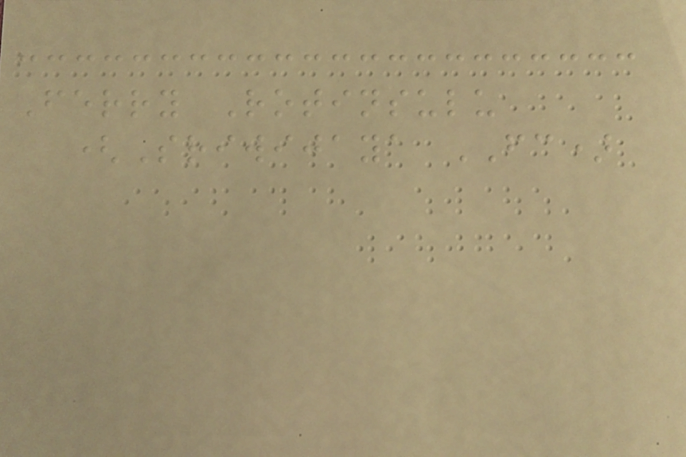Ferry Rotinsulu
(Sriwijaya FC)
